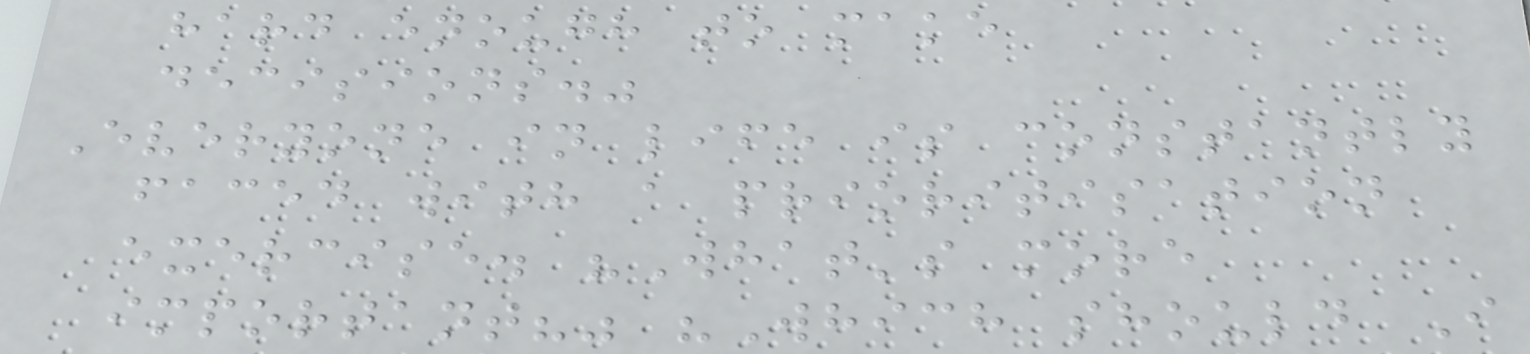hard enough to make
decisions."
Everyone in life is constantly
faced with a prioritisation
exercise. "What's more
important?" "Which should I
